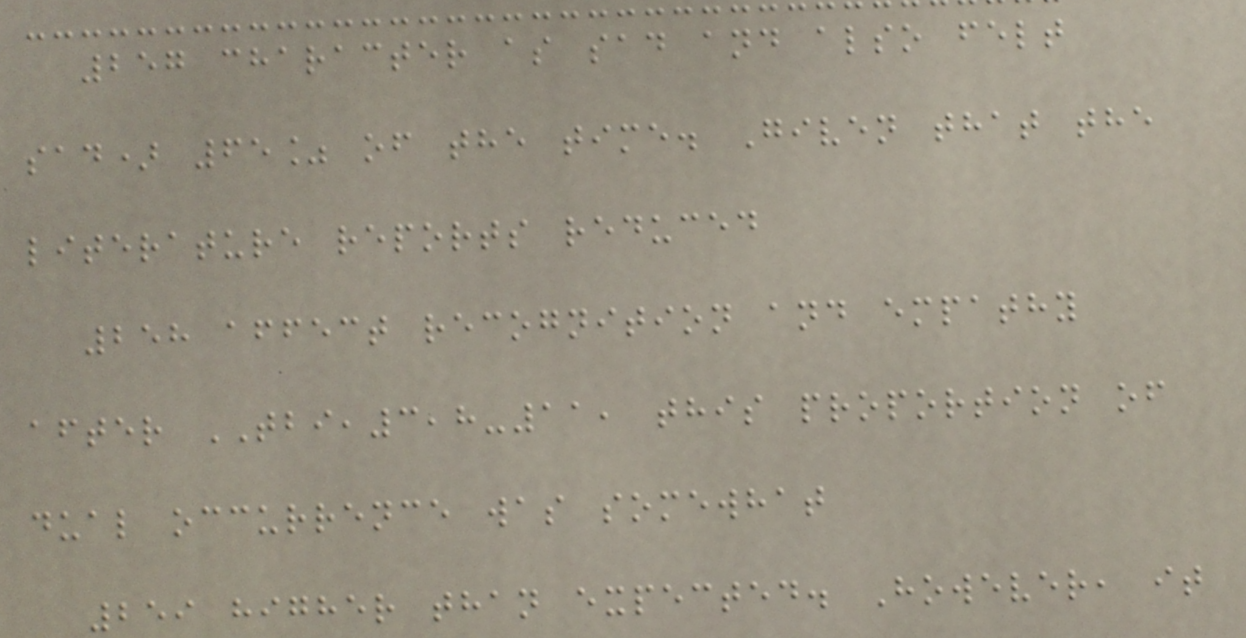257 character as sad and also felt
sad) 65% of the time. Given that the
literature reports reduced
258 affect recognition and empathy
after TBI,3,8-11, this proportion of
dual occurrence was somewhat
259 higher than expected. However, it
